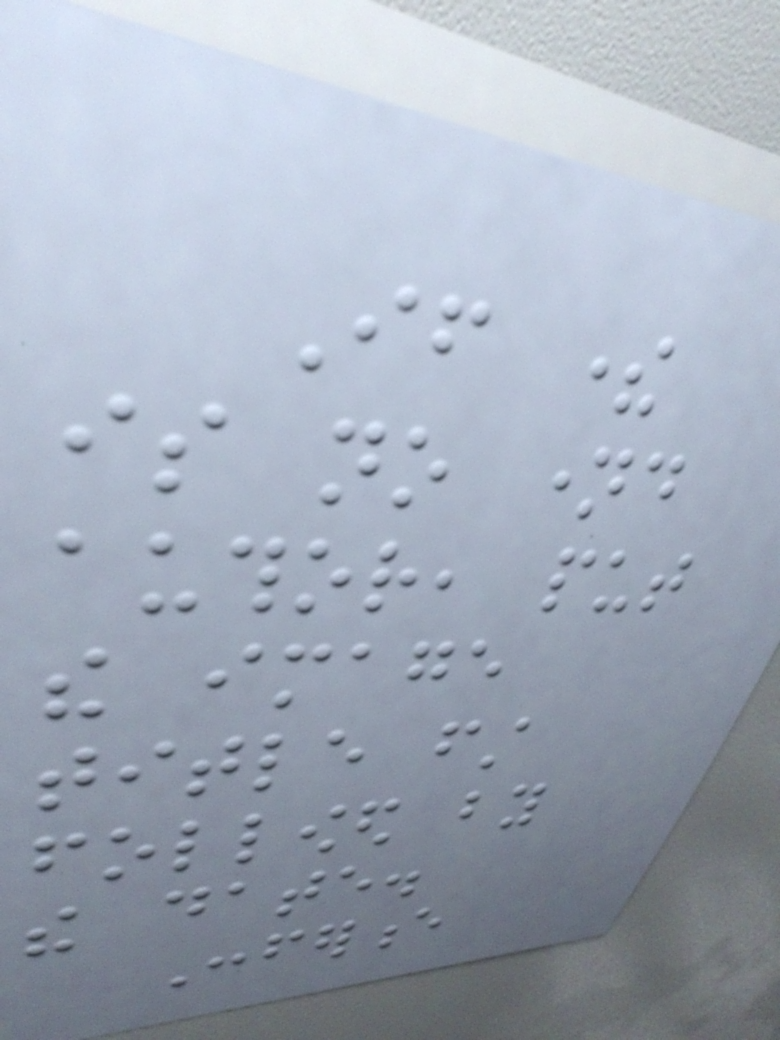If there
is no named
author, put
the image
title first
followed by
the date.
Conference
